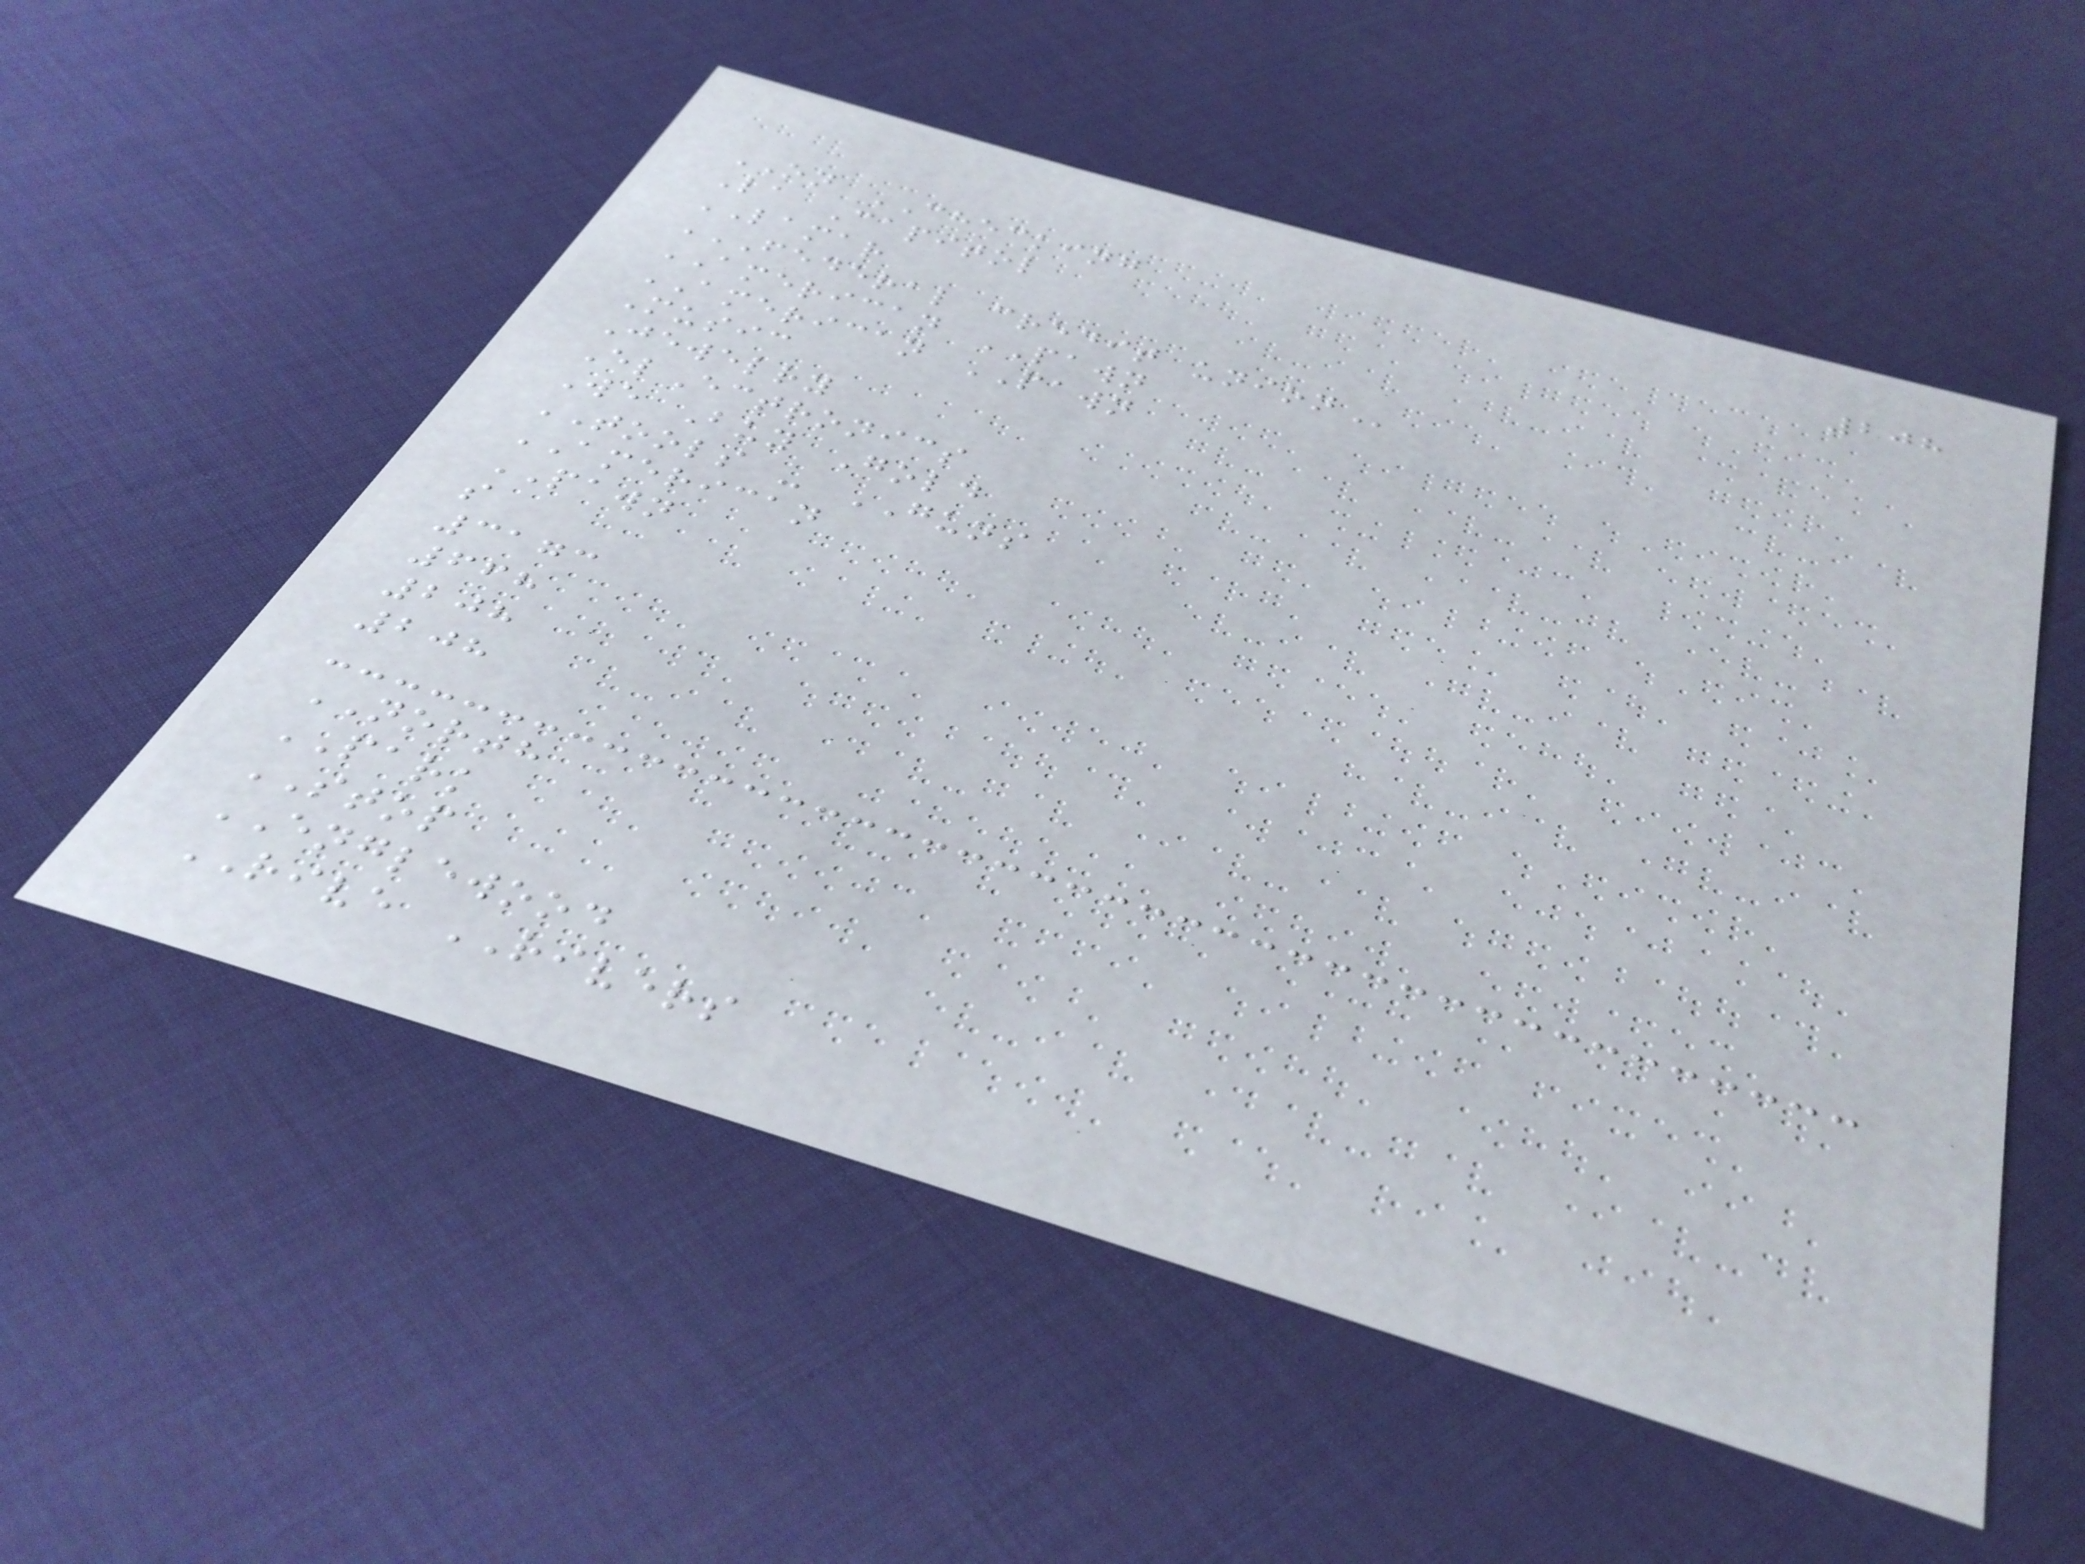208
ON CHECKING
La Capitol
LAMAR
FEDERAL CREDIT UNION
AMERICAN PAWN
AMERICAN PAWN
Music
Jewelry
ElEctronics
We Buy Gold
TOOLS - GUNS
AMERICAN
PAWN
s
3173
668
208
208
NORTH
PARK
STOP
ENGLEWOOD
RIVE RIVERS
